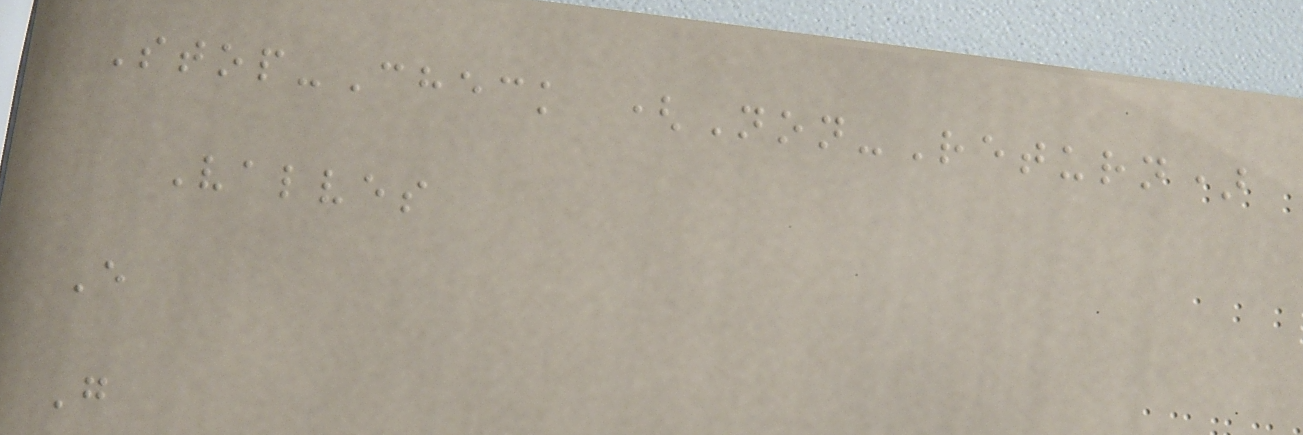Stop-Check (Non-Return)
Valves
E
G
